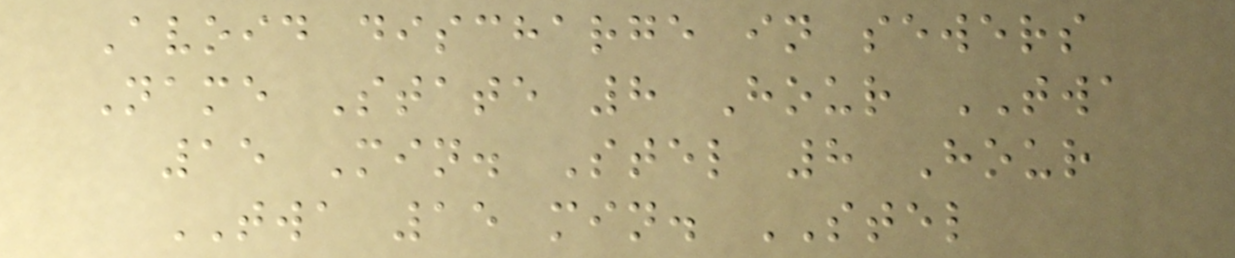Avoid discharge in sewers
Name State 8 Hour TWA
15 Min. Stel 8 Hour
TWA 15 min. STEL
